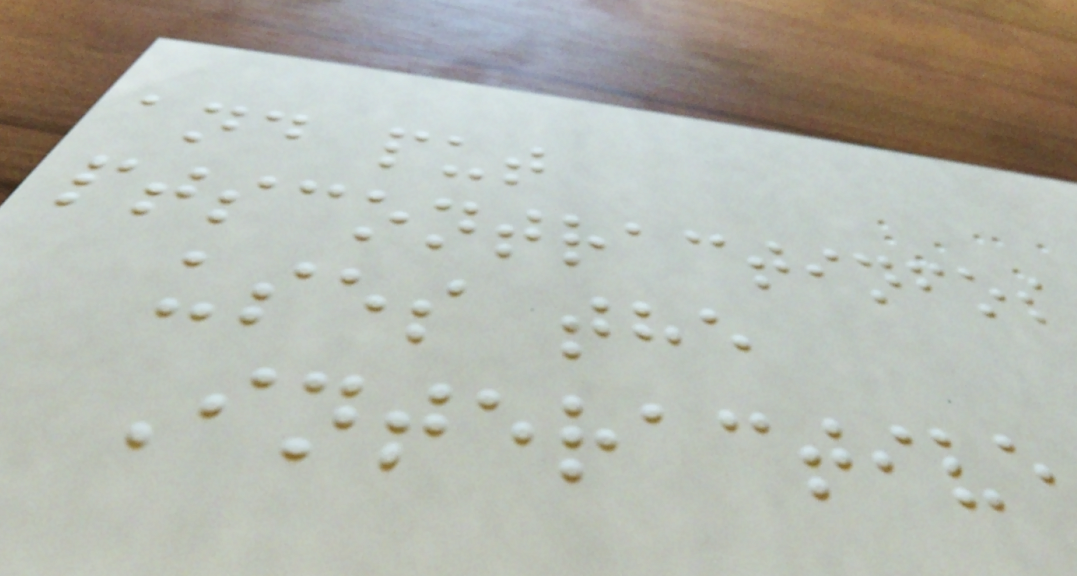and put
ptscontractinfos
uses the
Interactive
